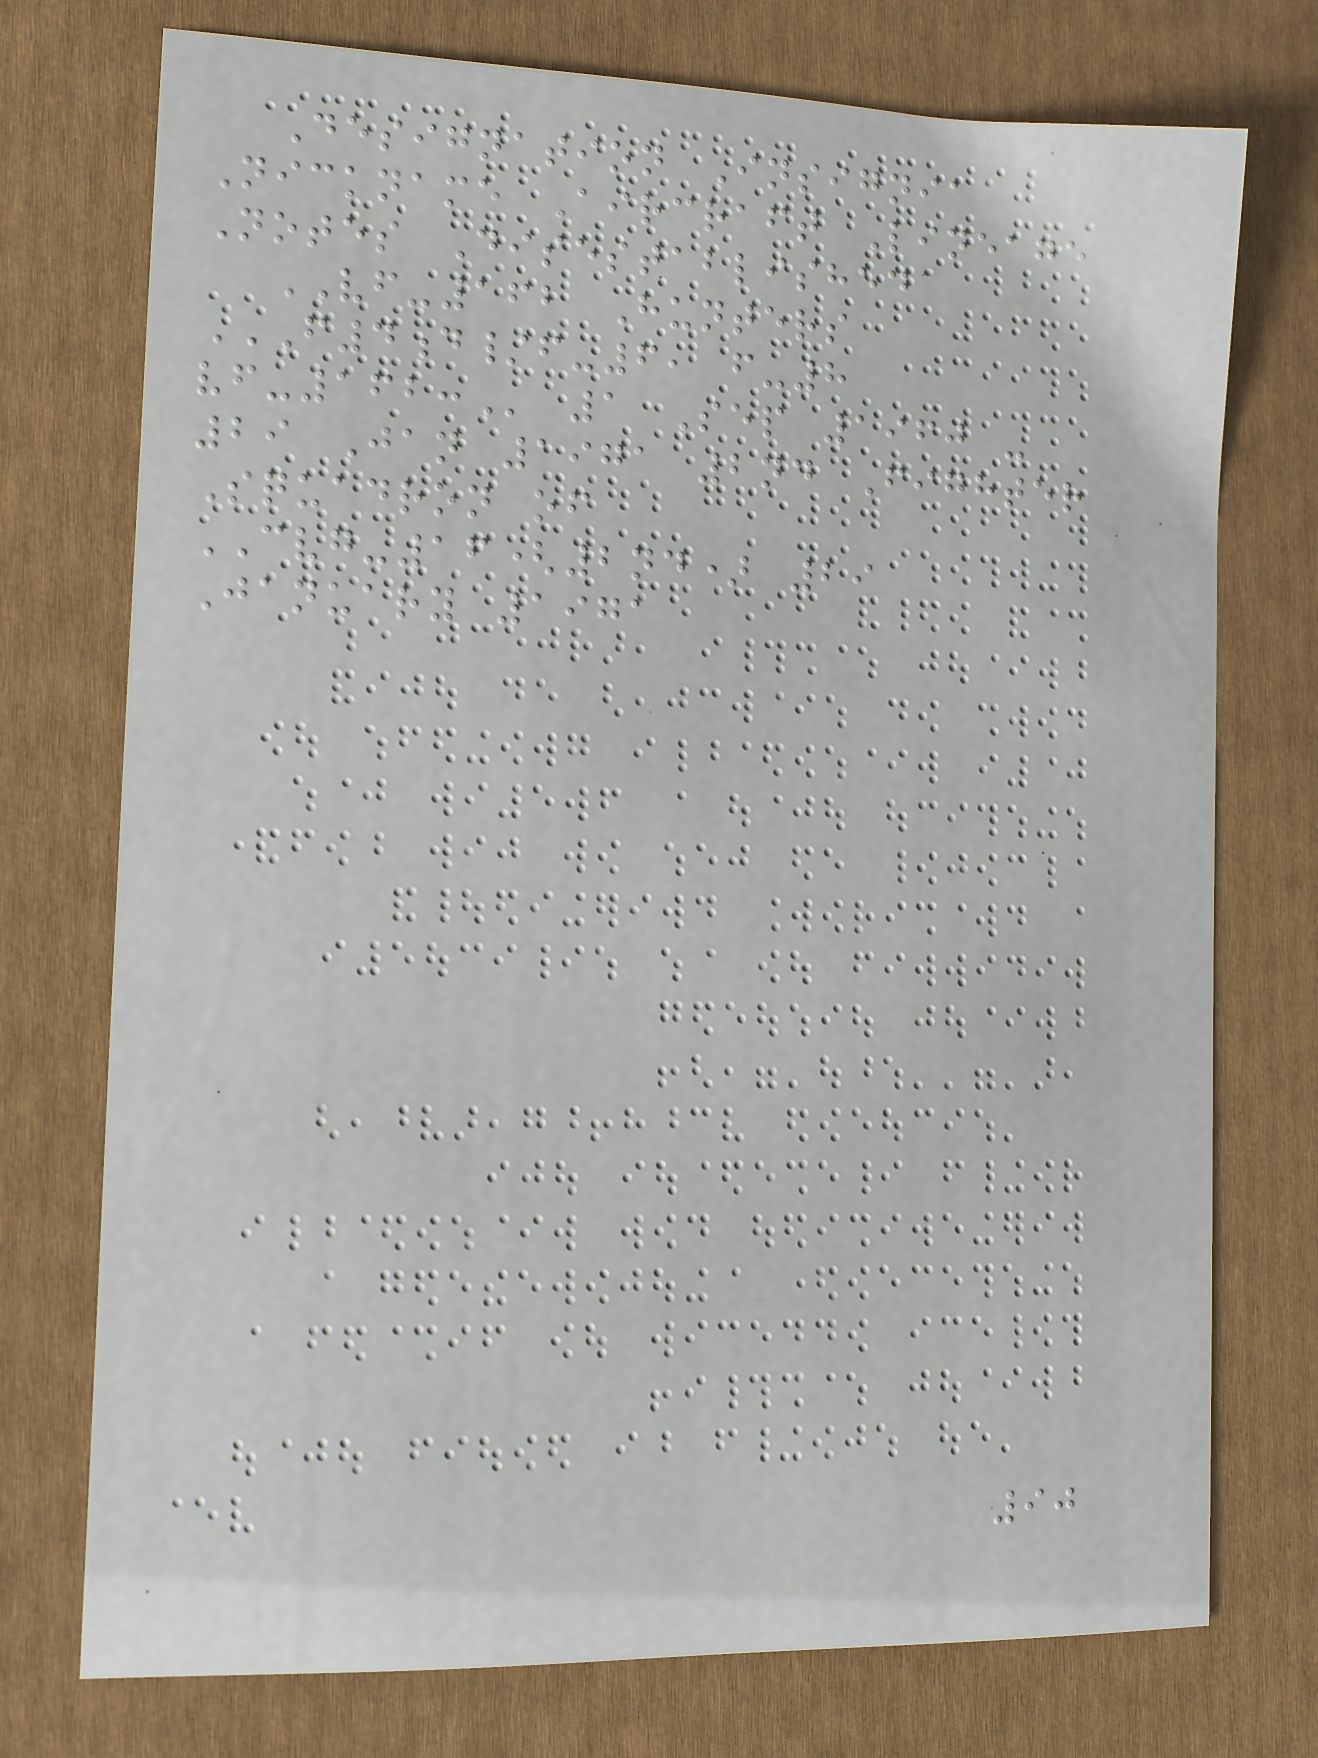Designation Insignia
Nickname Aircraft Lineage
Notes Disestablished
VF-162 Hunters
F4D/F-6, F-8
VF-162: 1 Sep 1960 -
29 Jan 1971 2nd Fighter
Squadron of
CVG-16(2nd) 29
January 1971
90
